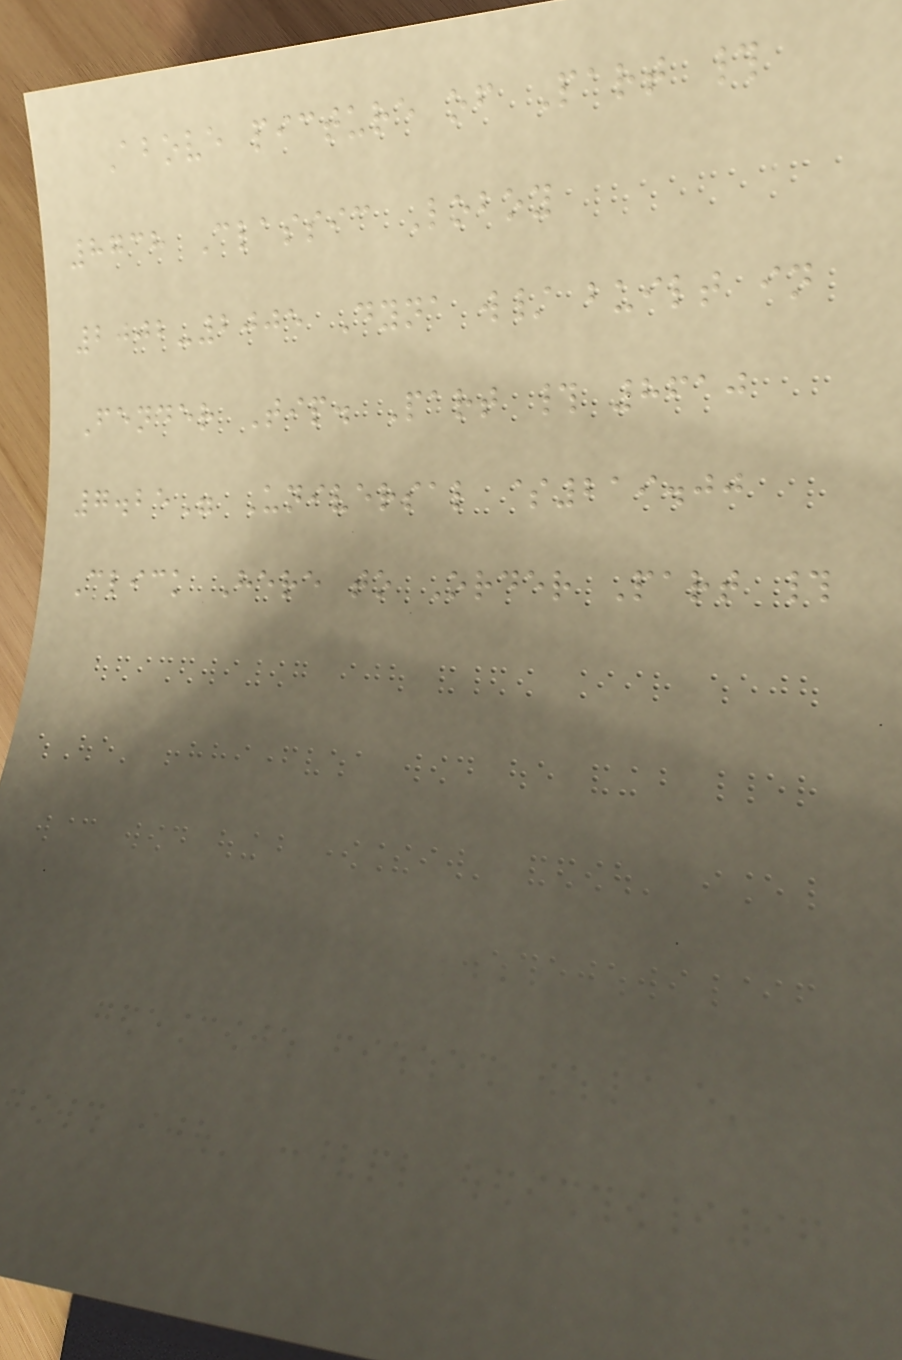Above picture of Part #
8738 Classic Loboy
2002-2005 Dyna w/ built in
Fender Tip. Part # 8610
7.25" Universal $219.00
Click Here to Order Part #
